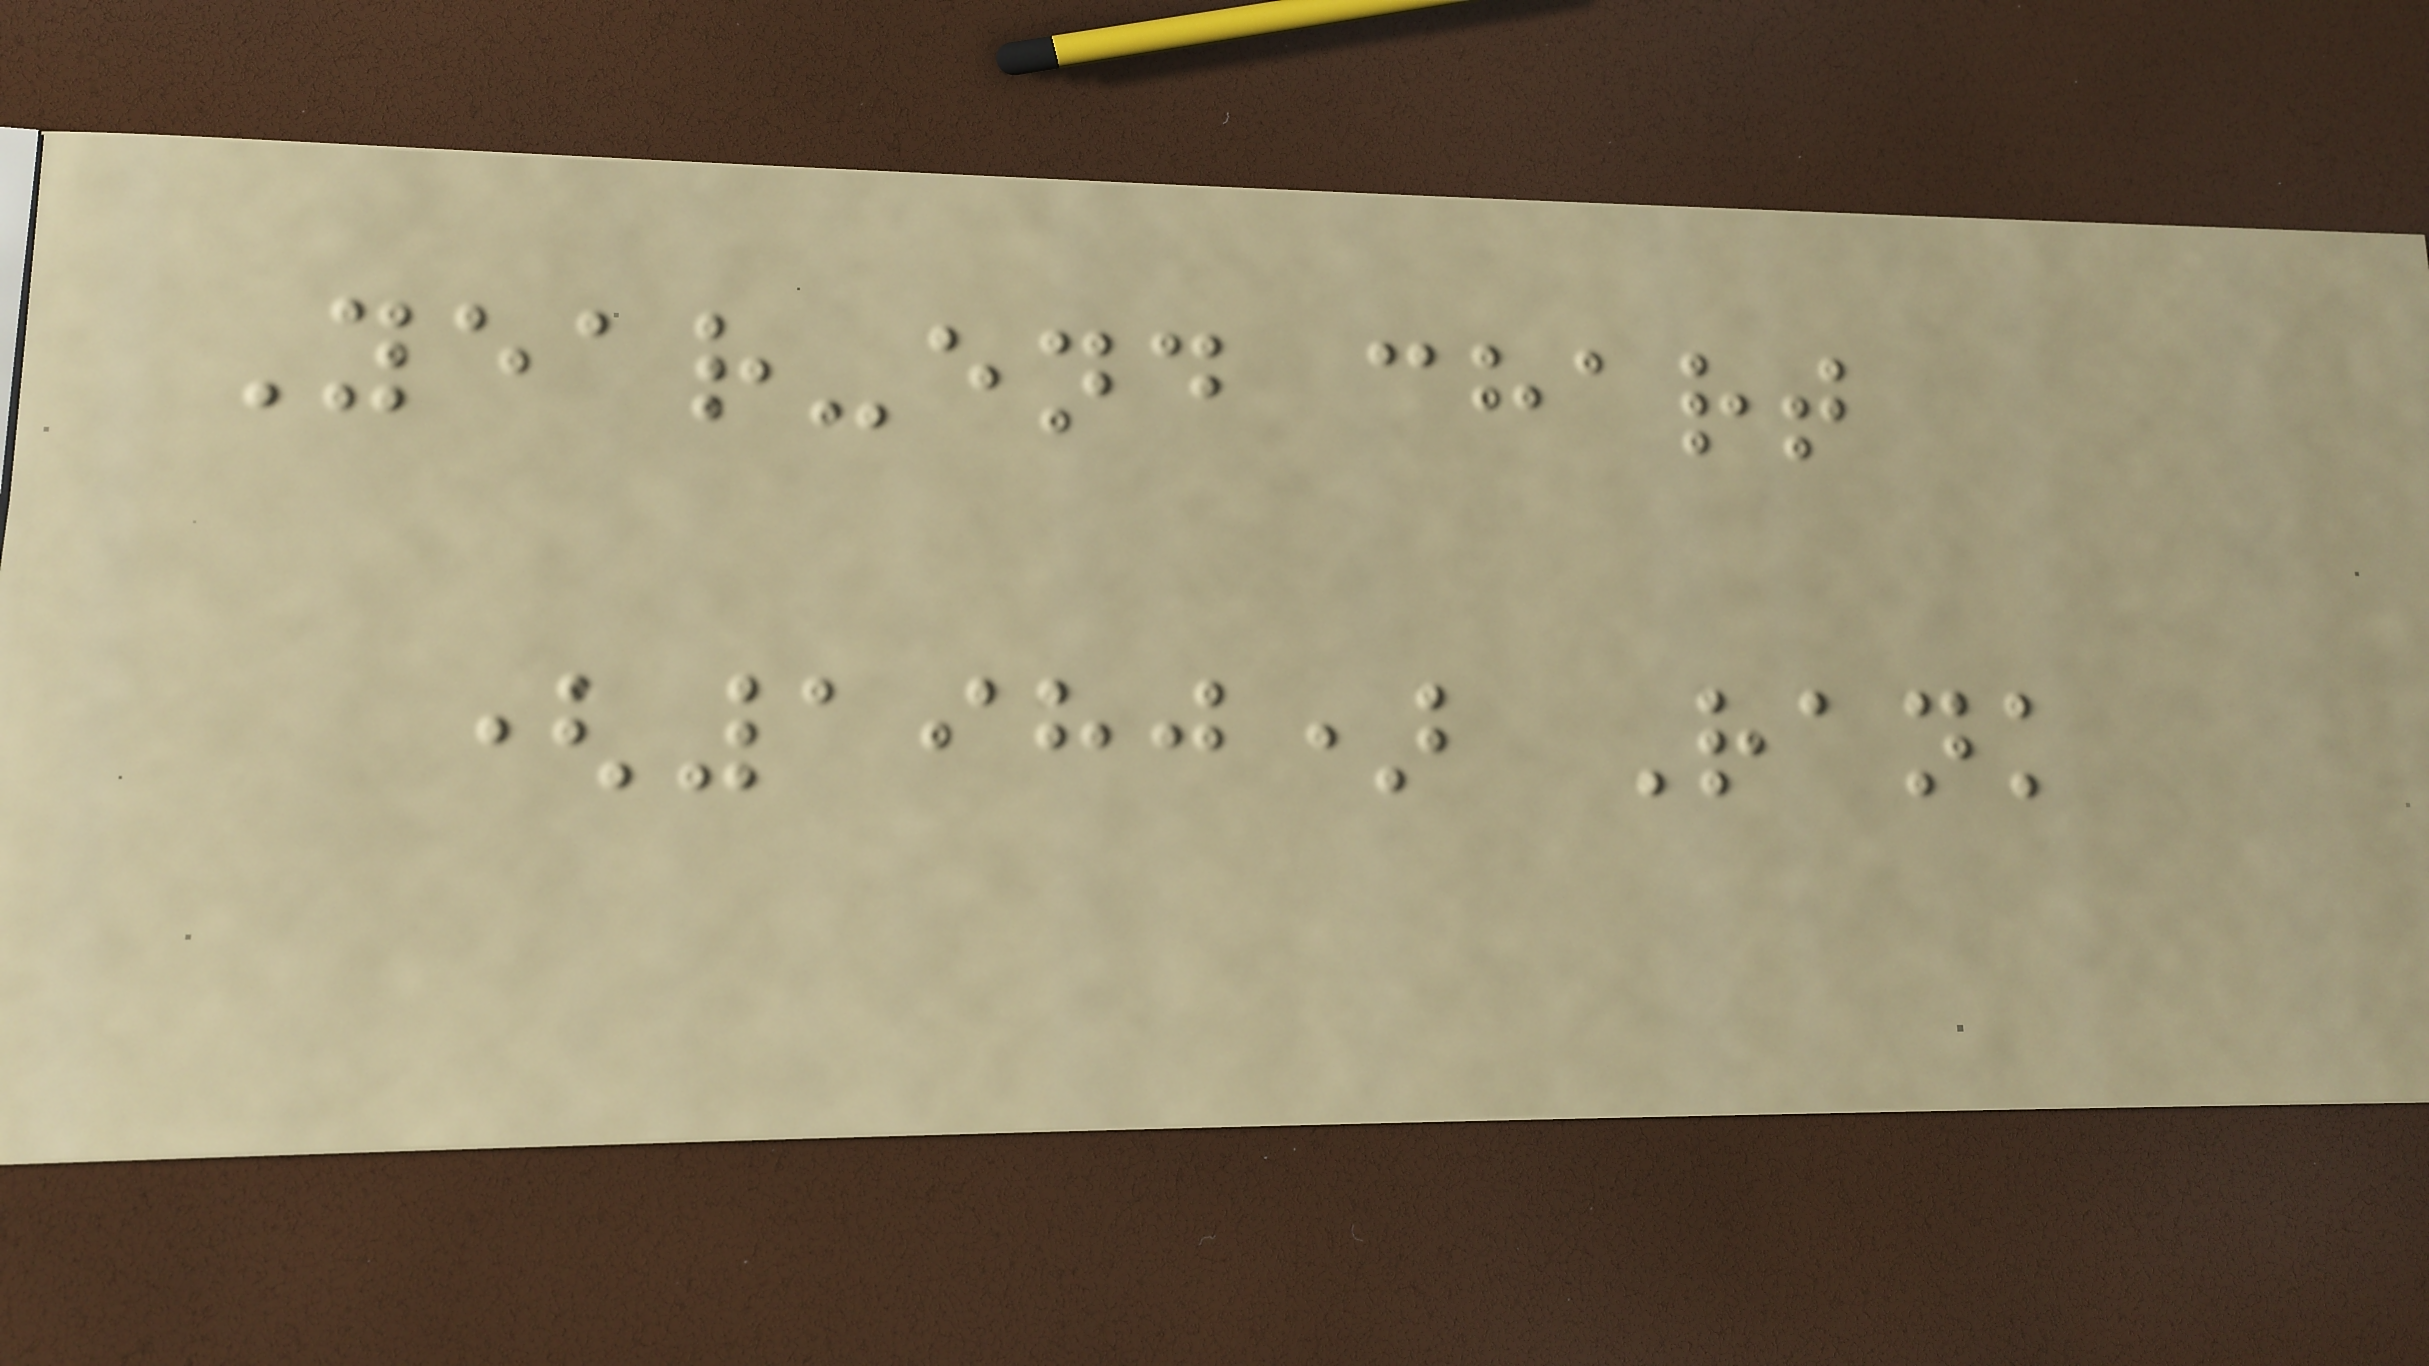Year-end chart
(1980) Rank
